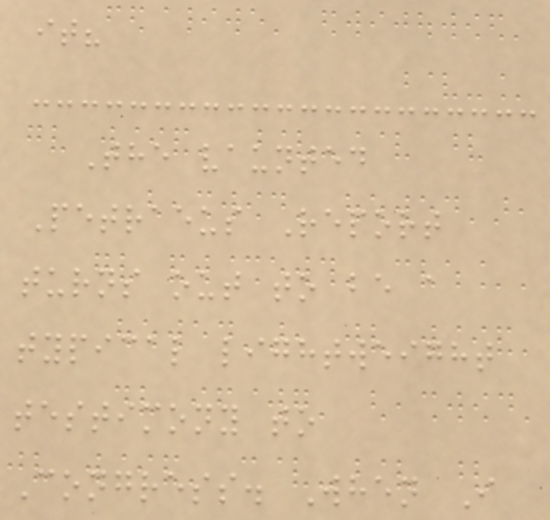it?
The vaunted
Petraeus Report
turns out to be a
typical lightweight
testimony to
Congress. When I
